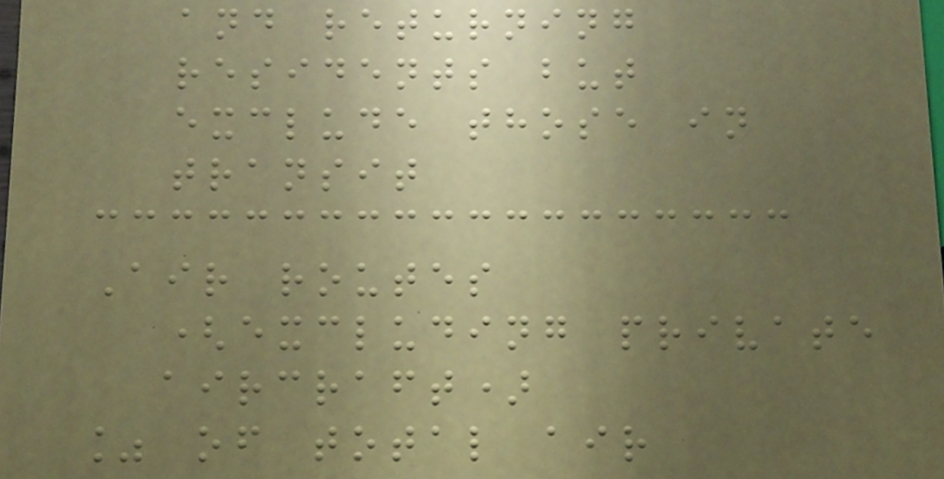and returning
residents but
exclude those in
transit
Air routes
(excluding private
aircraft)
% of total air
